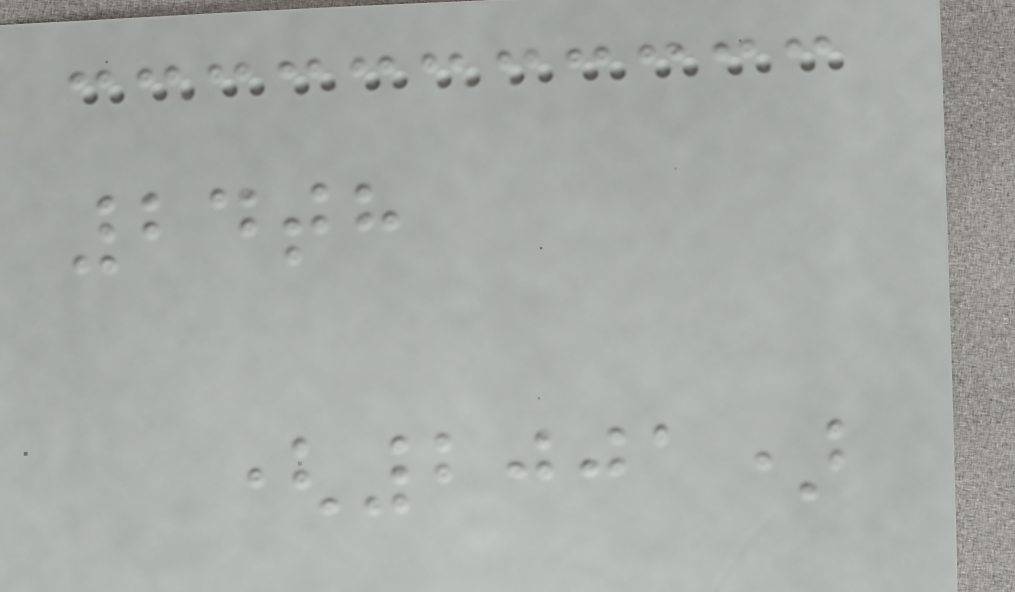24th
(2001)
